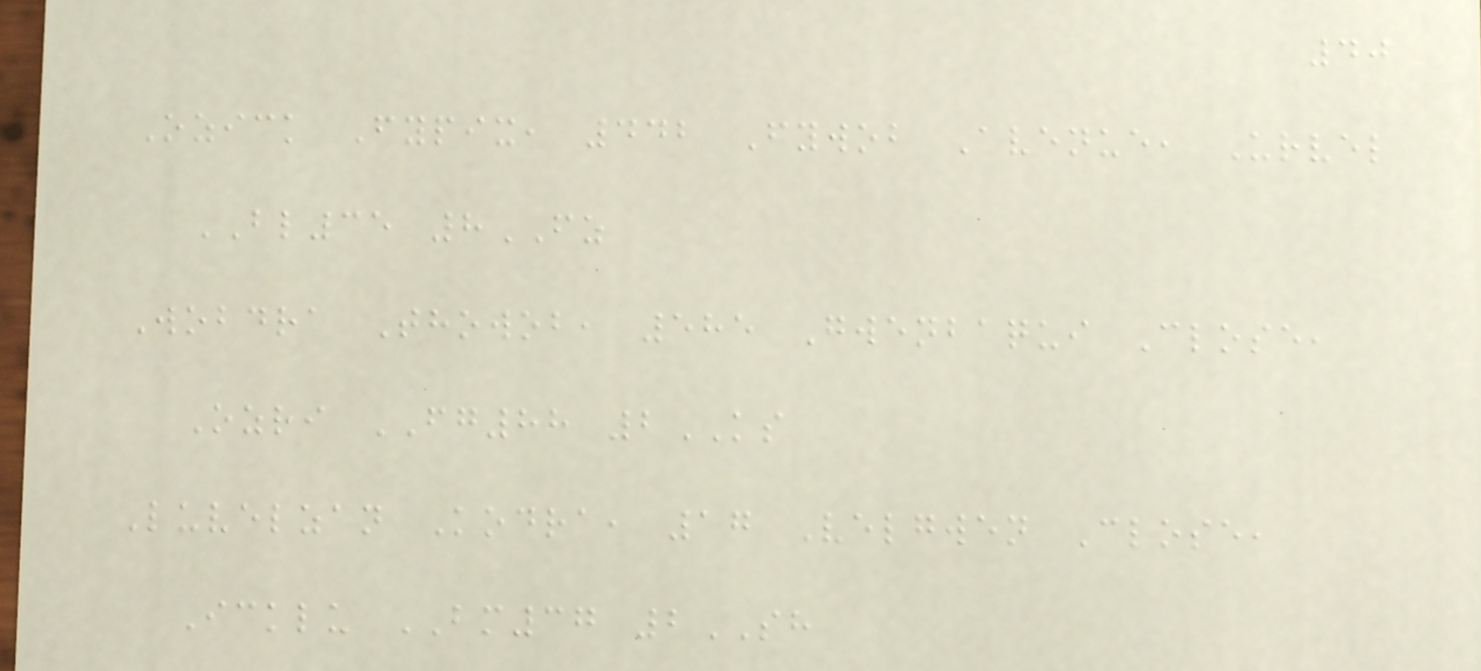40
Ozick Fypix, 442 Fywob Avenue, Urvel
BL35 8FZ
Wobdra Thowob, 585 Gwenbaqui Close,
Ozri FG88 2KS
Luvelzan Kodra, 17 Velgwen Close,
Icklu BM37 2SH
